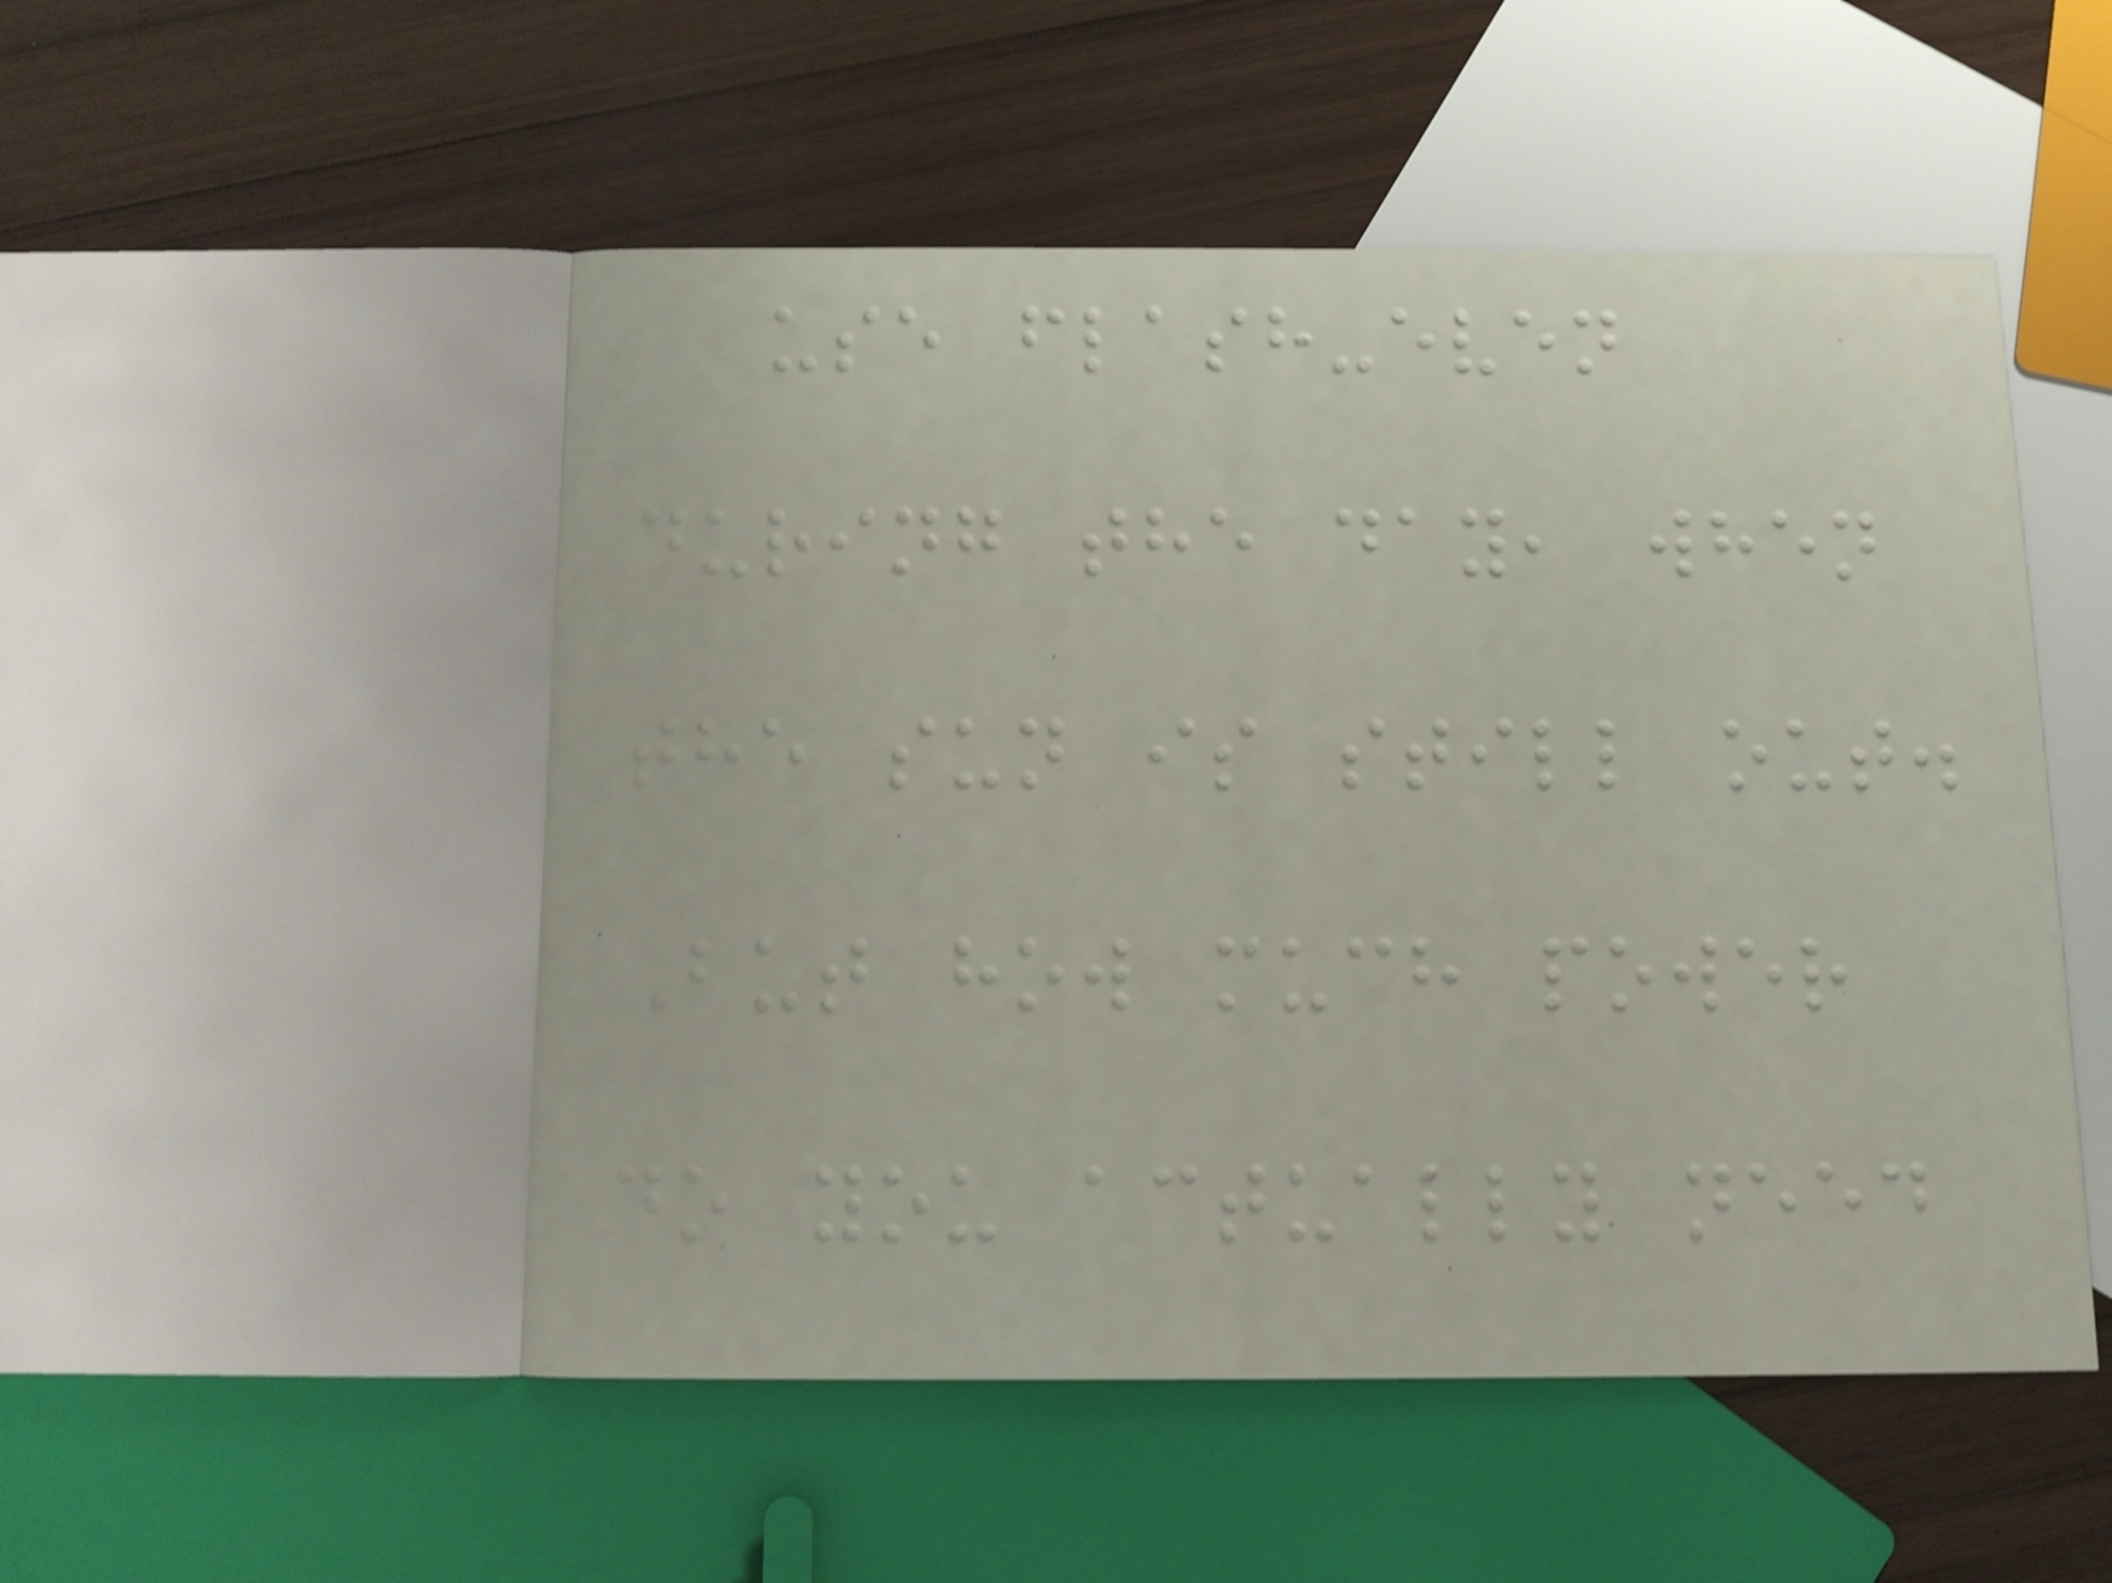use flash-even
during the day, when
the sun is still out.
But how much power
do you actually need
